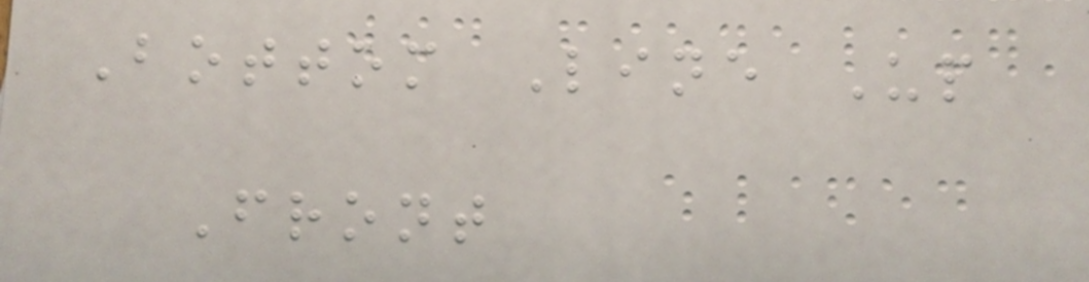Bottom Line Up
Front
